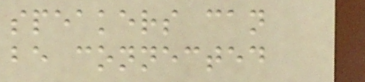speakers can
be connected
